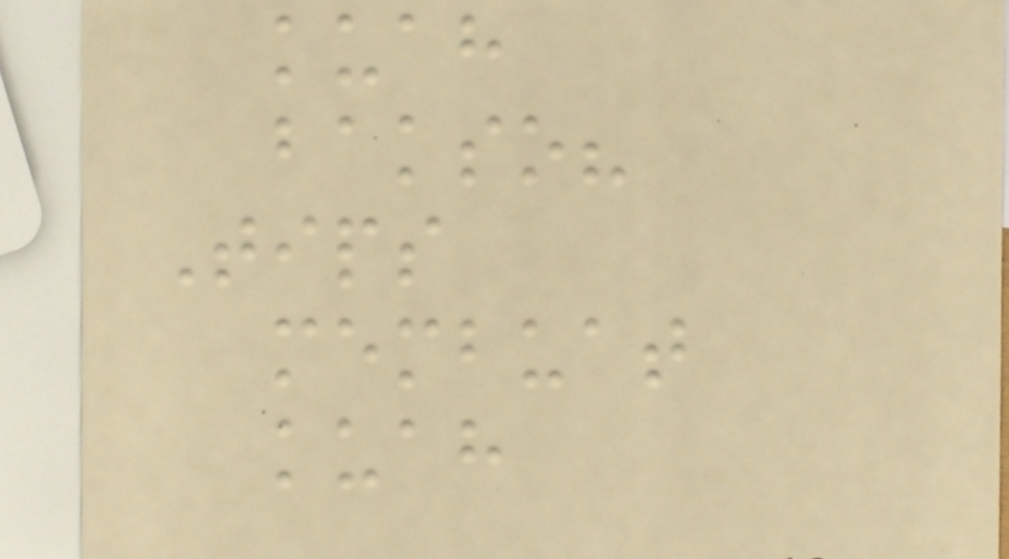kuah
bakso?
Tips
membuat
kuah
